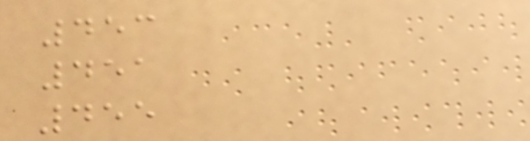453
451
455
